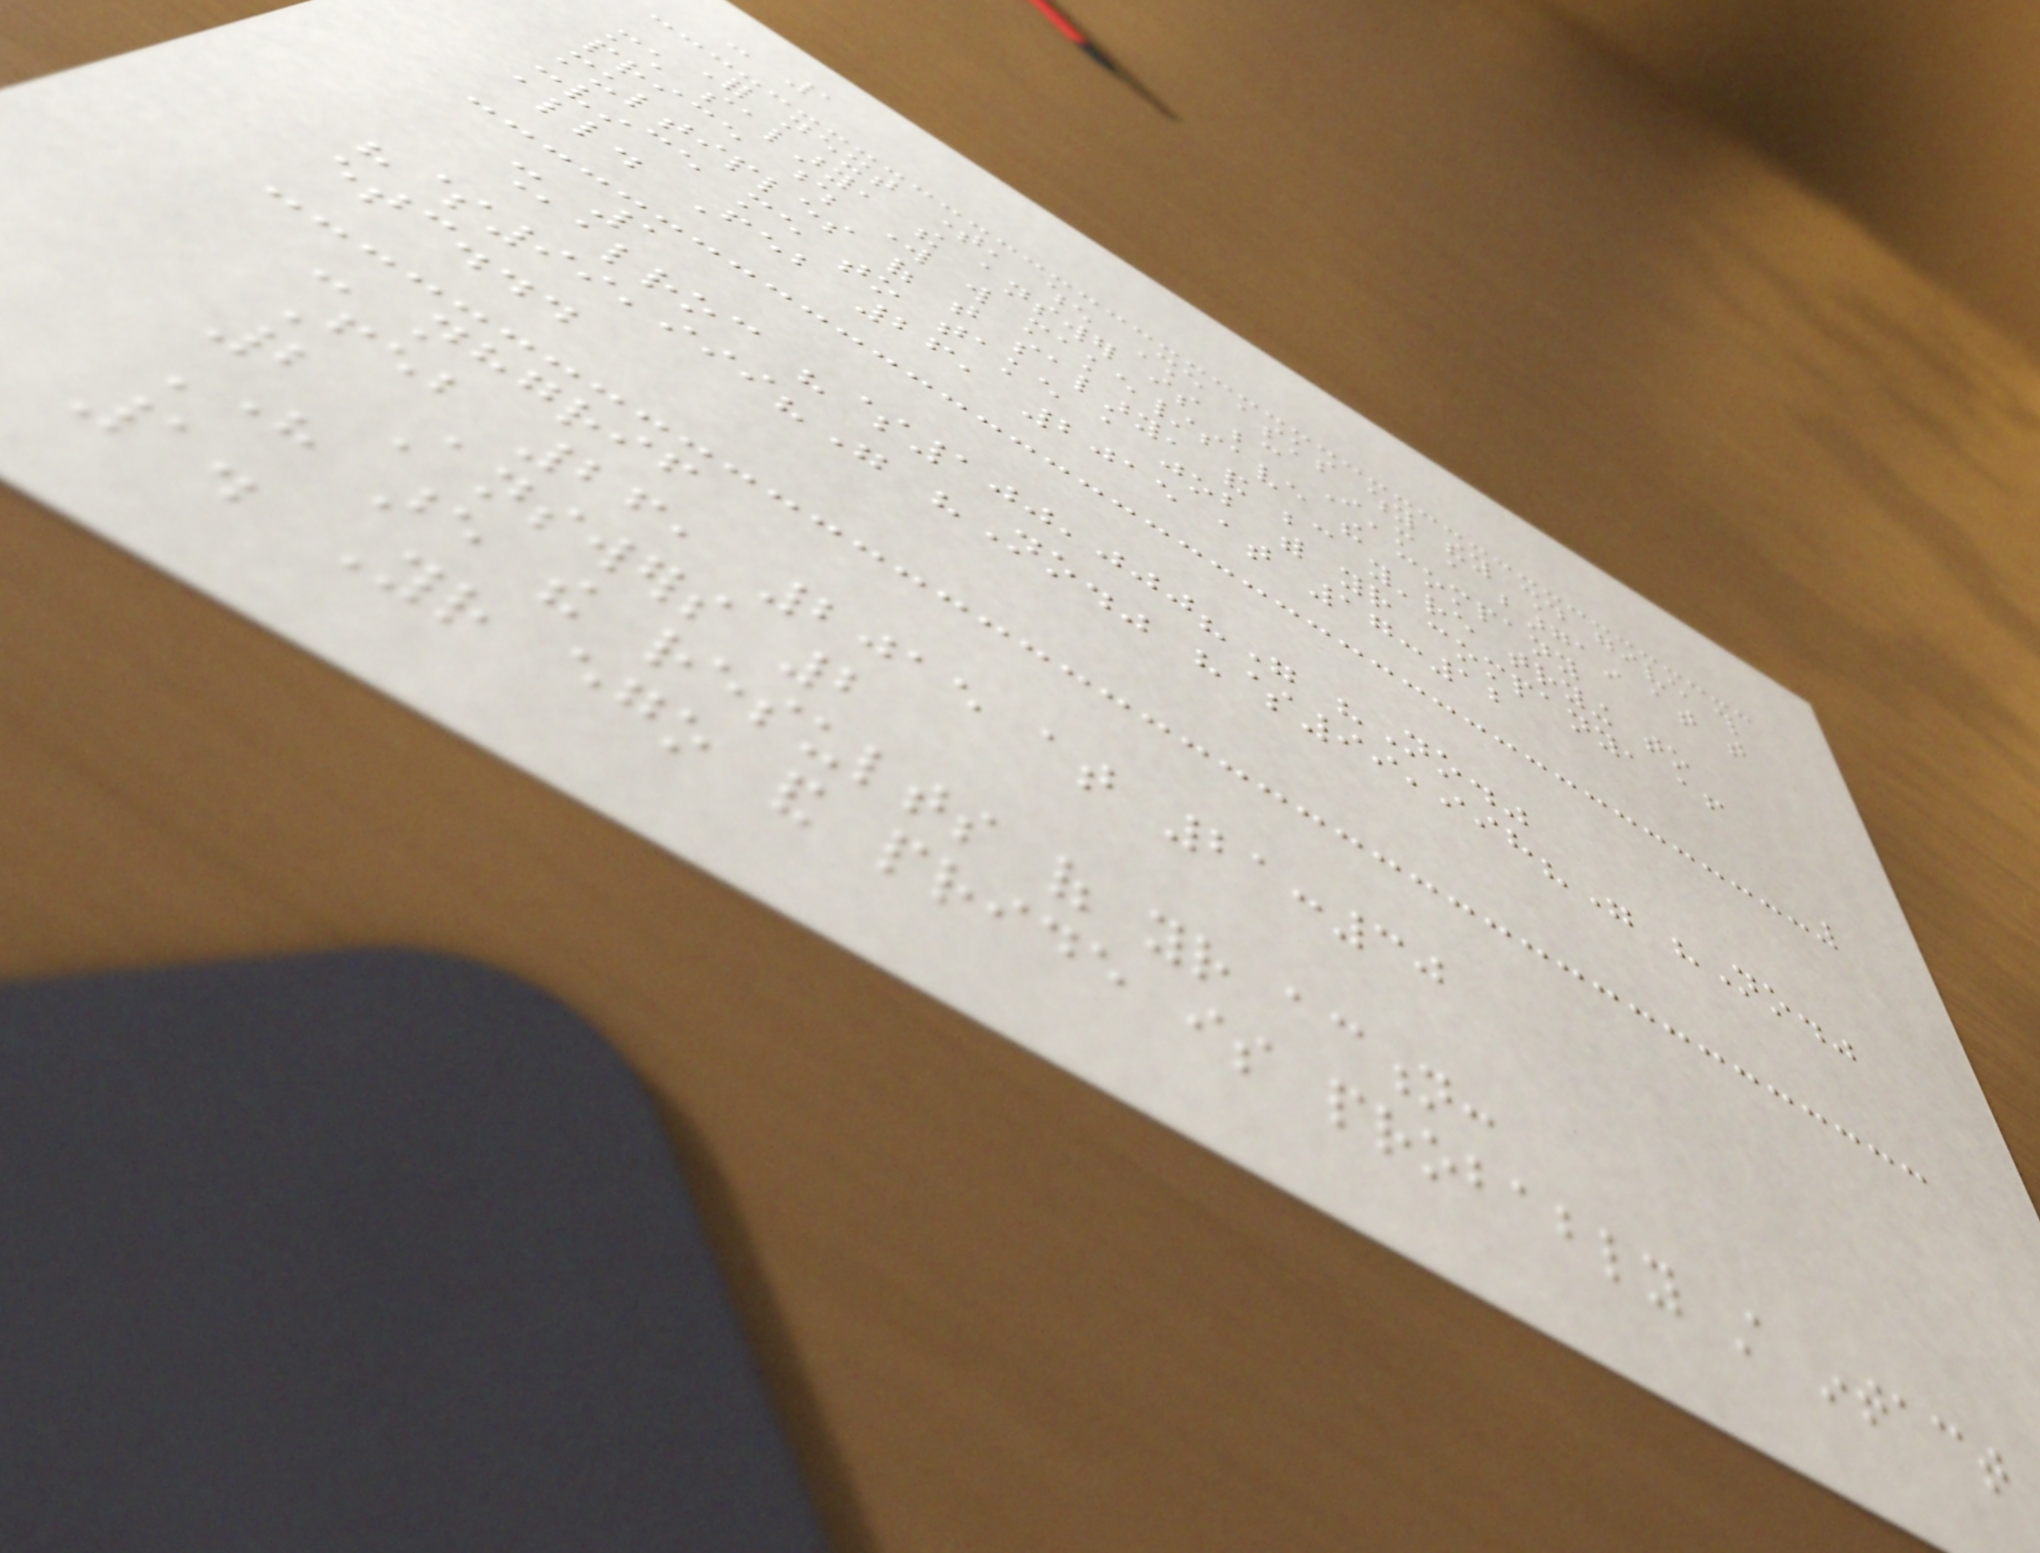- 1
For next time, when She asks why they should give this
much salary, the answer is because I'm a bargain at that
price whose work will make/save the company
multiples of that salary, and because you're trying to
convince me to take a job with your company, after
all. Feb 26, 2015 at 17:12
- 1
@alroc "$100,000?" "No."
"$99,999?" "No." "$99,998?" "No."
etc...
- nhgrif
Feb 26, 2015 at 21:30
2 Answers 2
Here are the results of your action:
1. Your ego and pride is probably still intact
